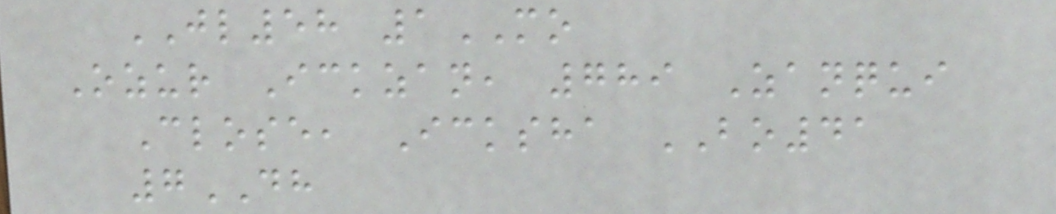JL58 1MO
Ozur Ickzan, 789 Zanqui
Close, Icksha BO41
7DH
